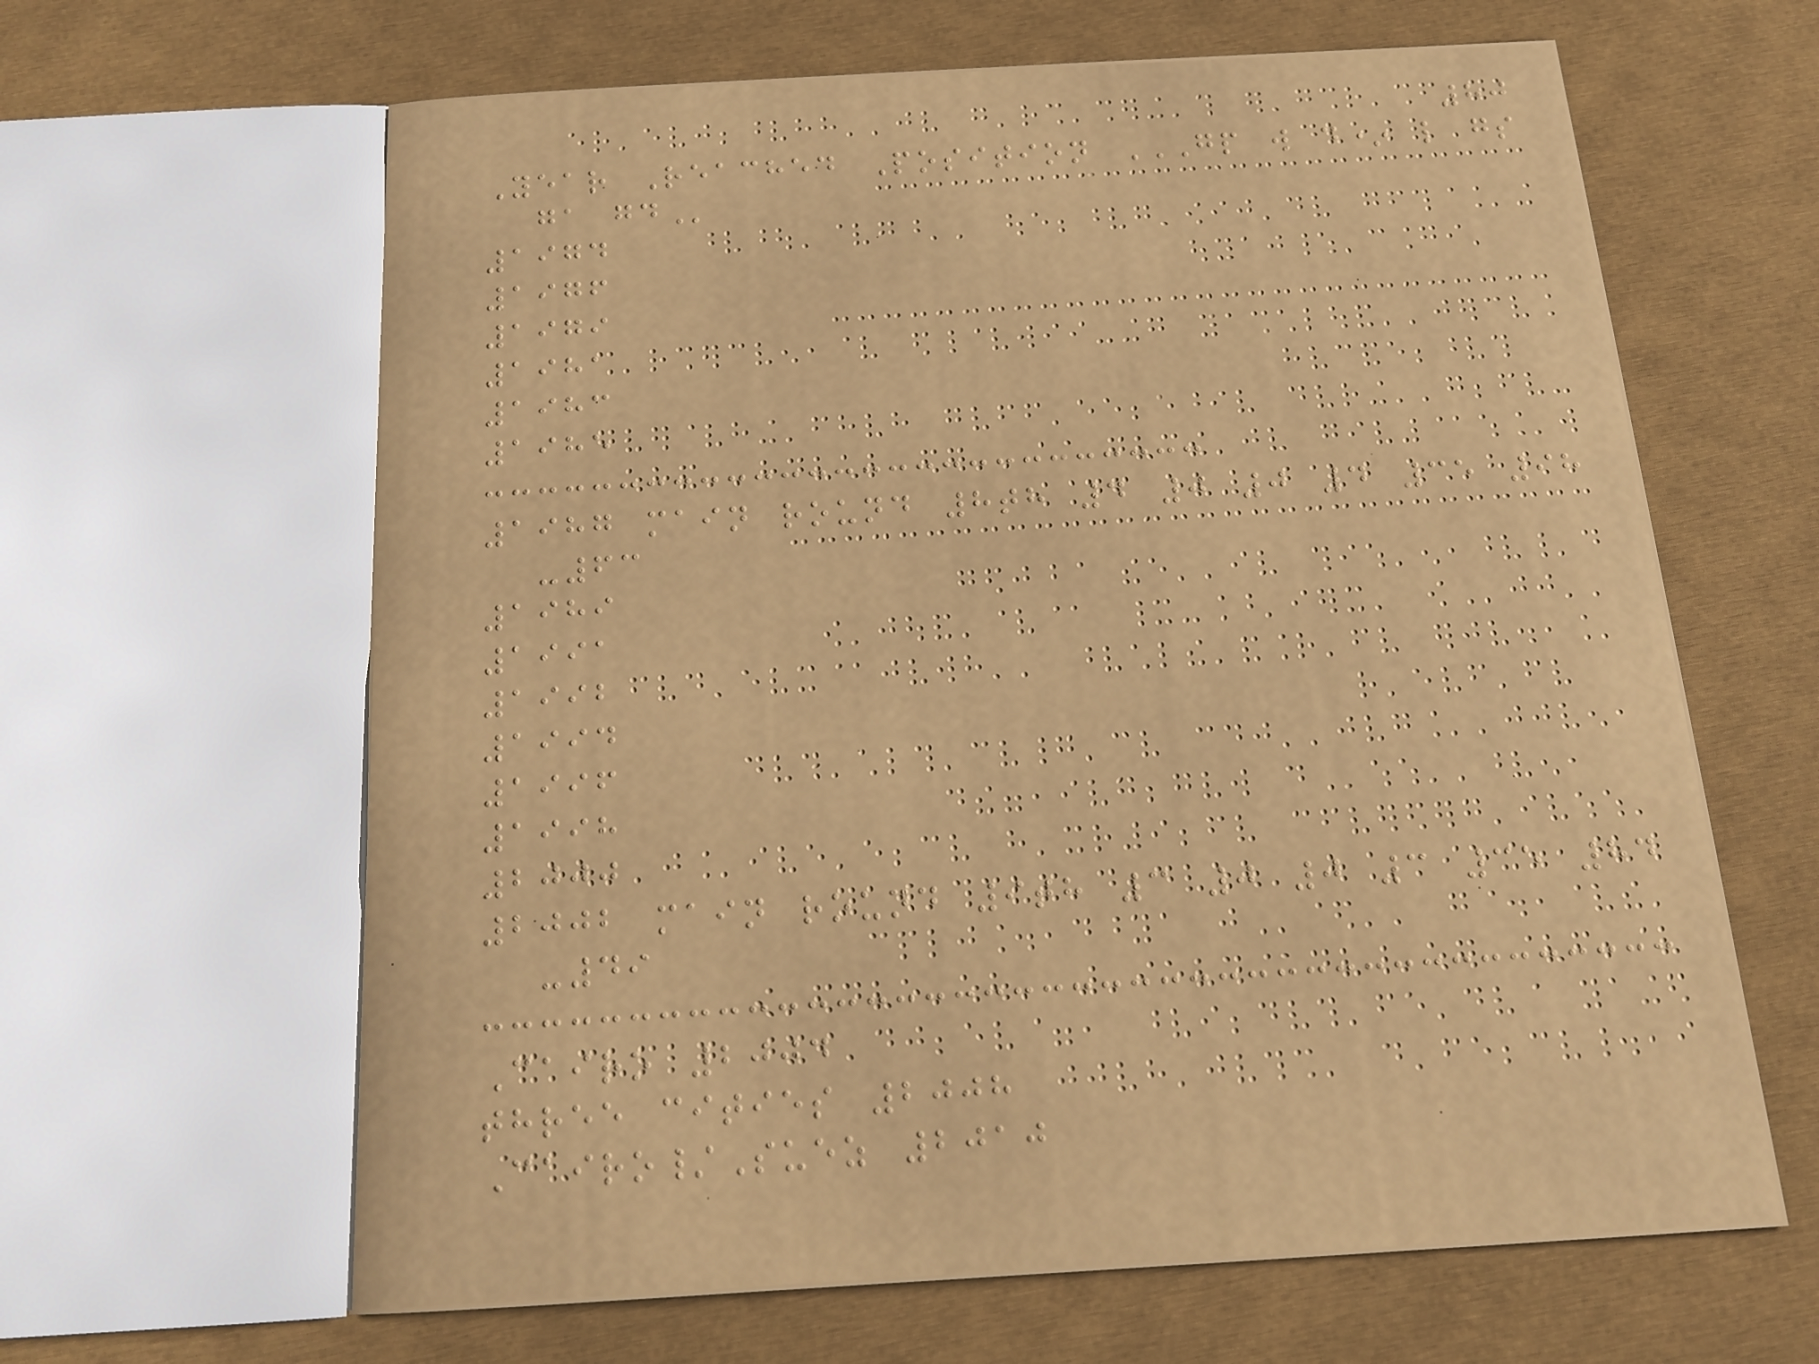80
Year Reached Position GP W D* L GS
GA GD
1974
1976
1979
1981
1983
1985
1987 main round 8th 4 0 0 4 35 98
-63
1989
1991
1992
1994
1996
1998
2000
2002 main round 9th 3 0 0 3 35 84
-49
Cairo 2004
three cities 2008
Cairo/Suez 2010
